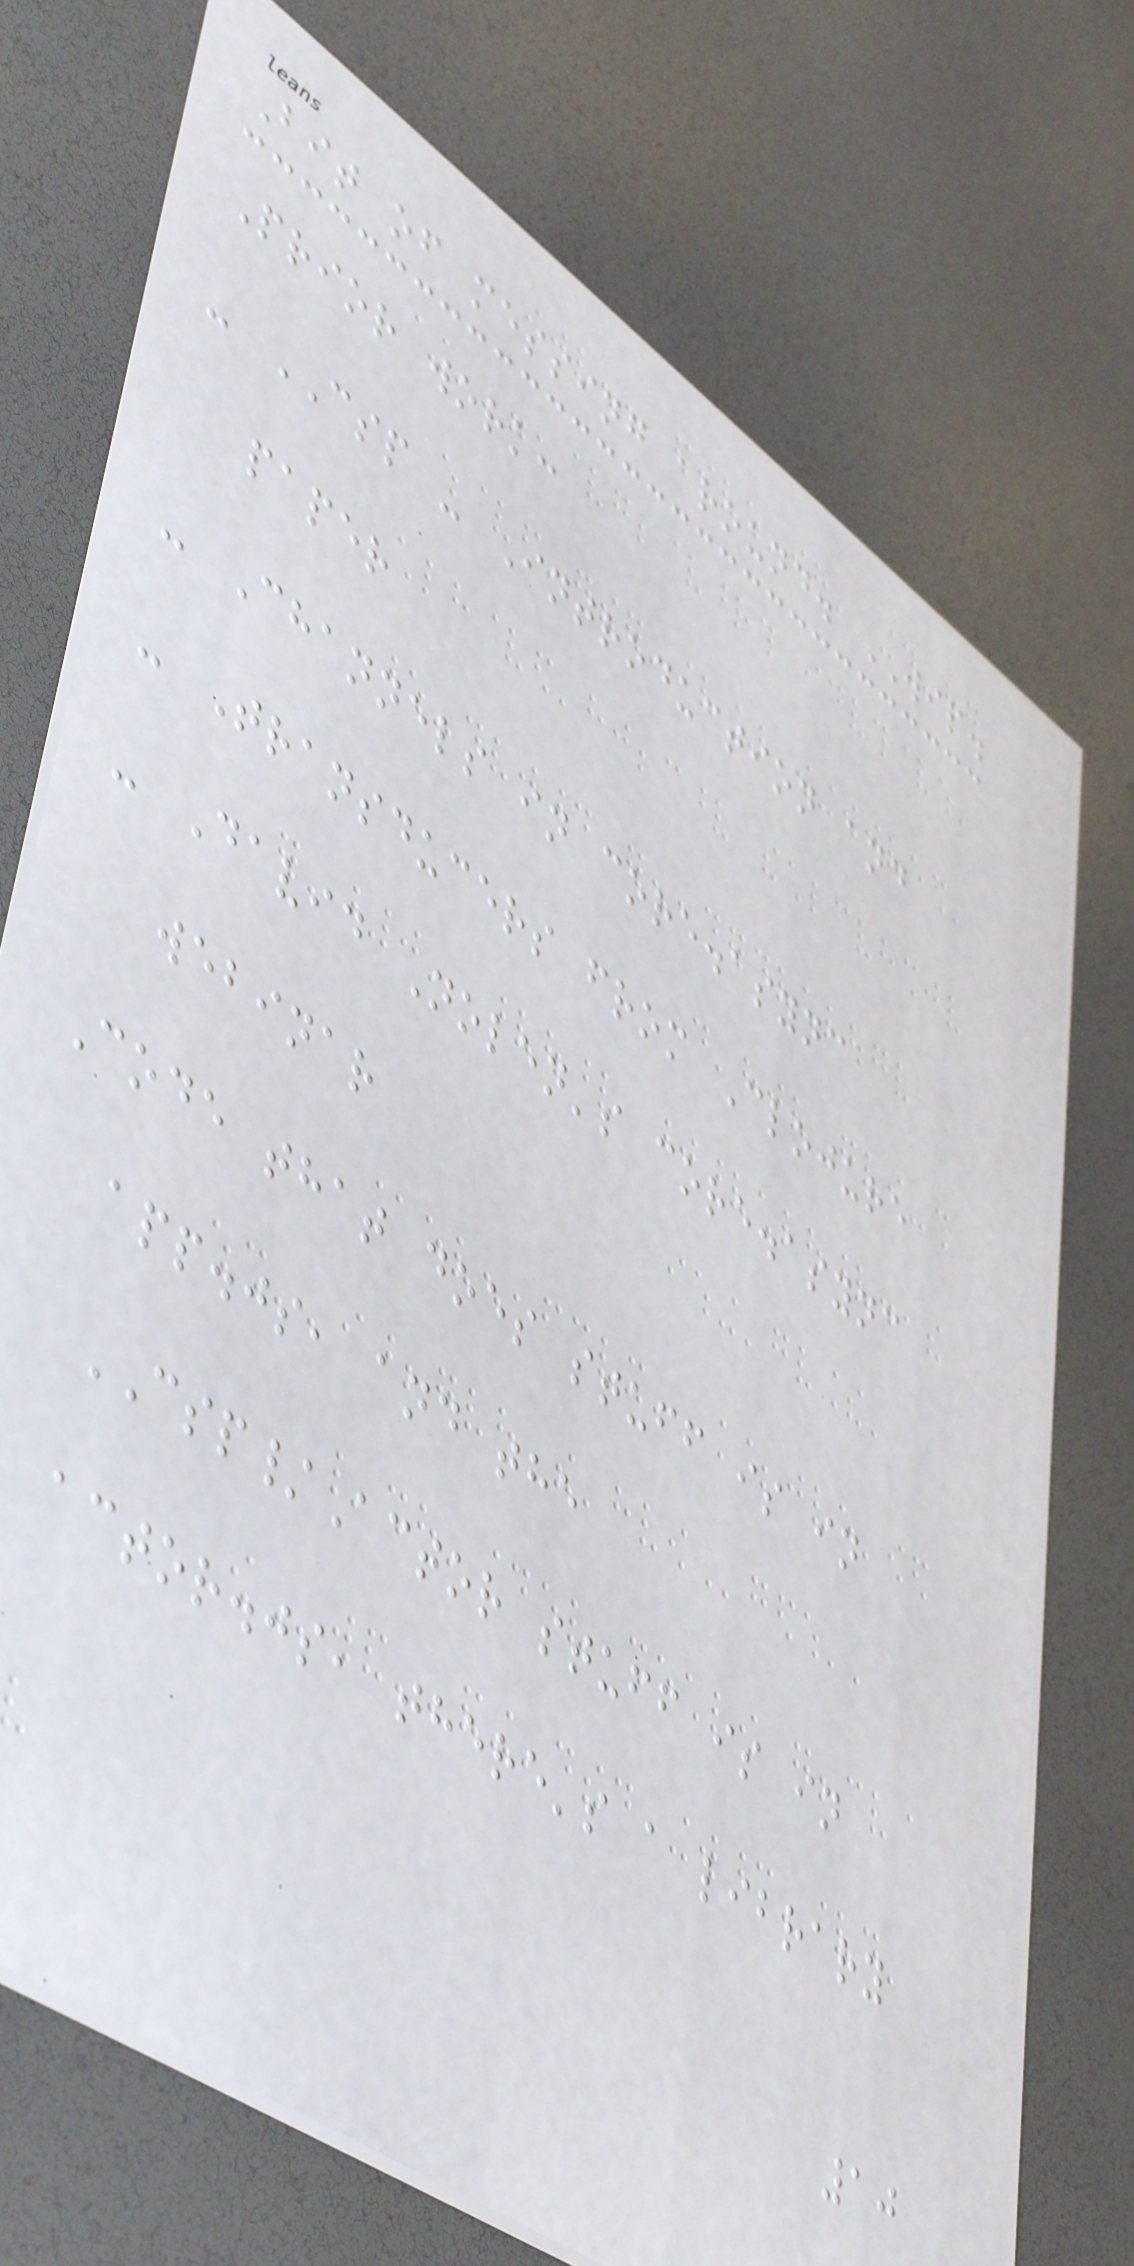Bit of messing around. WIP.
Prior work:
- CSP - Introduction and
paper
- Channels in core.async
- Transducers from Clojure
- David Nolen's core.async
webinar
Code that does stuff is in
app.js, and the
CSP/Actor stuff is in
actor.js, there's a library
10
